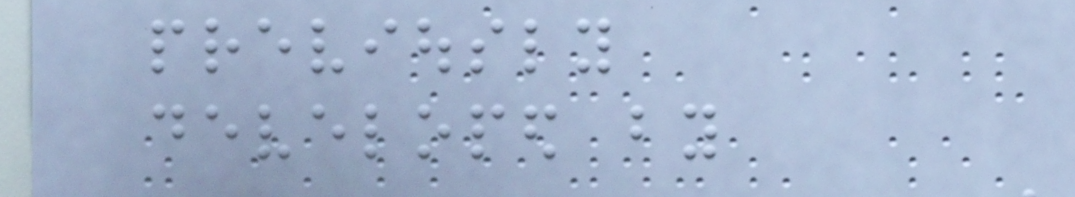previously
developed by
